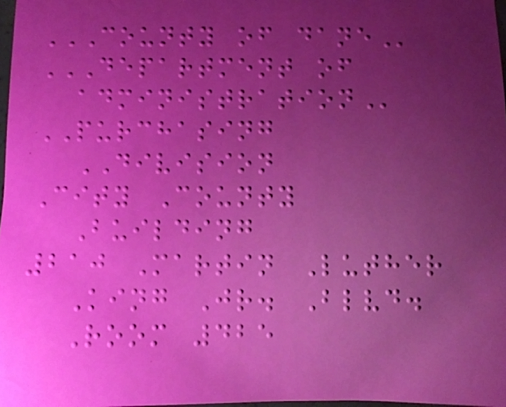COUNTY OF DANE
DEPARTMENT OF
ADMINISTRATION
PURCHASING
DIVISION
City County
Building
210 Martin Luther
King Jr. Blvd.
Room 425
